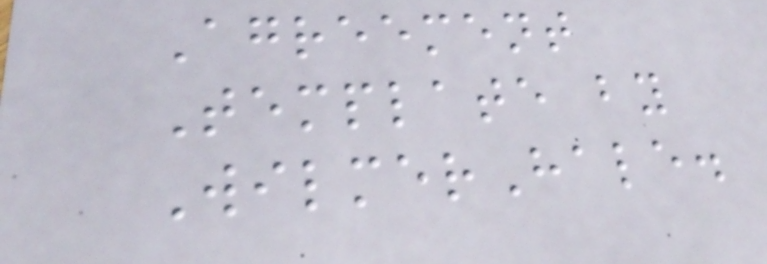Agreement
Template by
WilmerHale.
